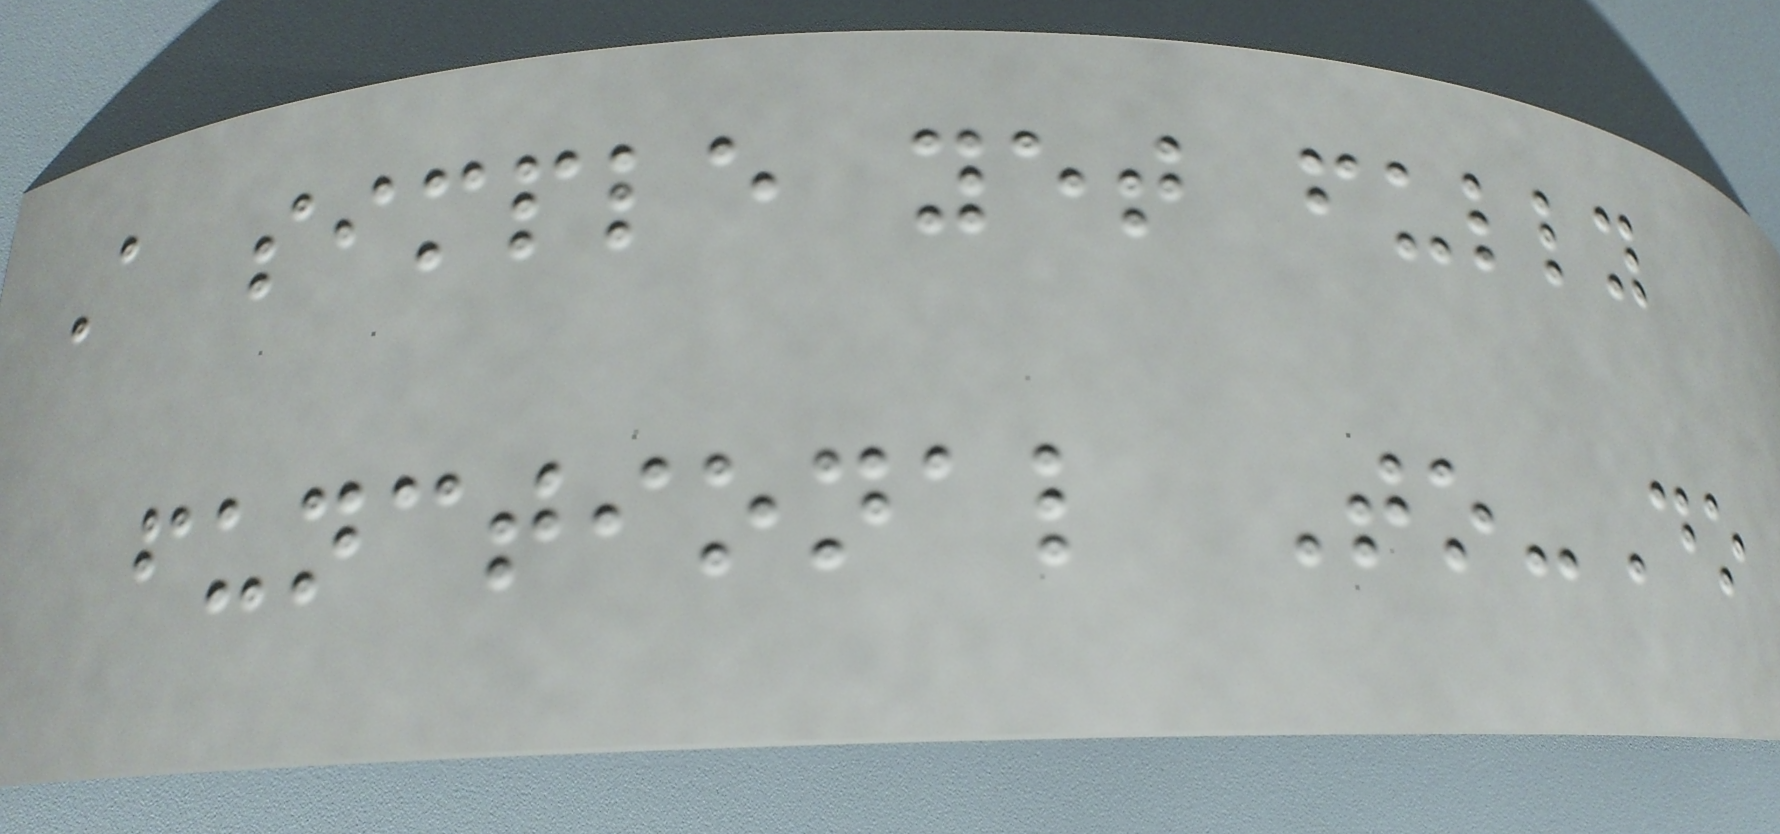A simple yet fully
functional To-Do
